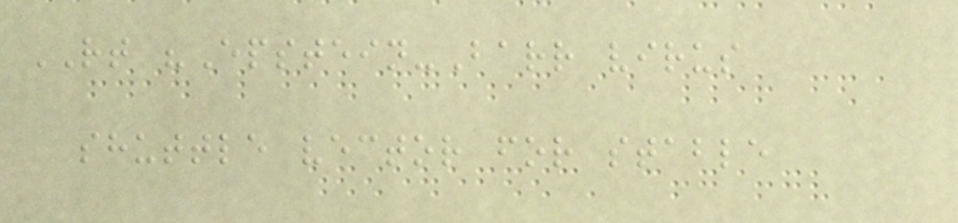RT "Epstein-Barr virus
shuttle vector for stable
